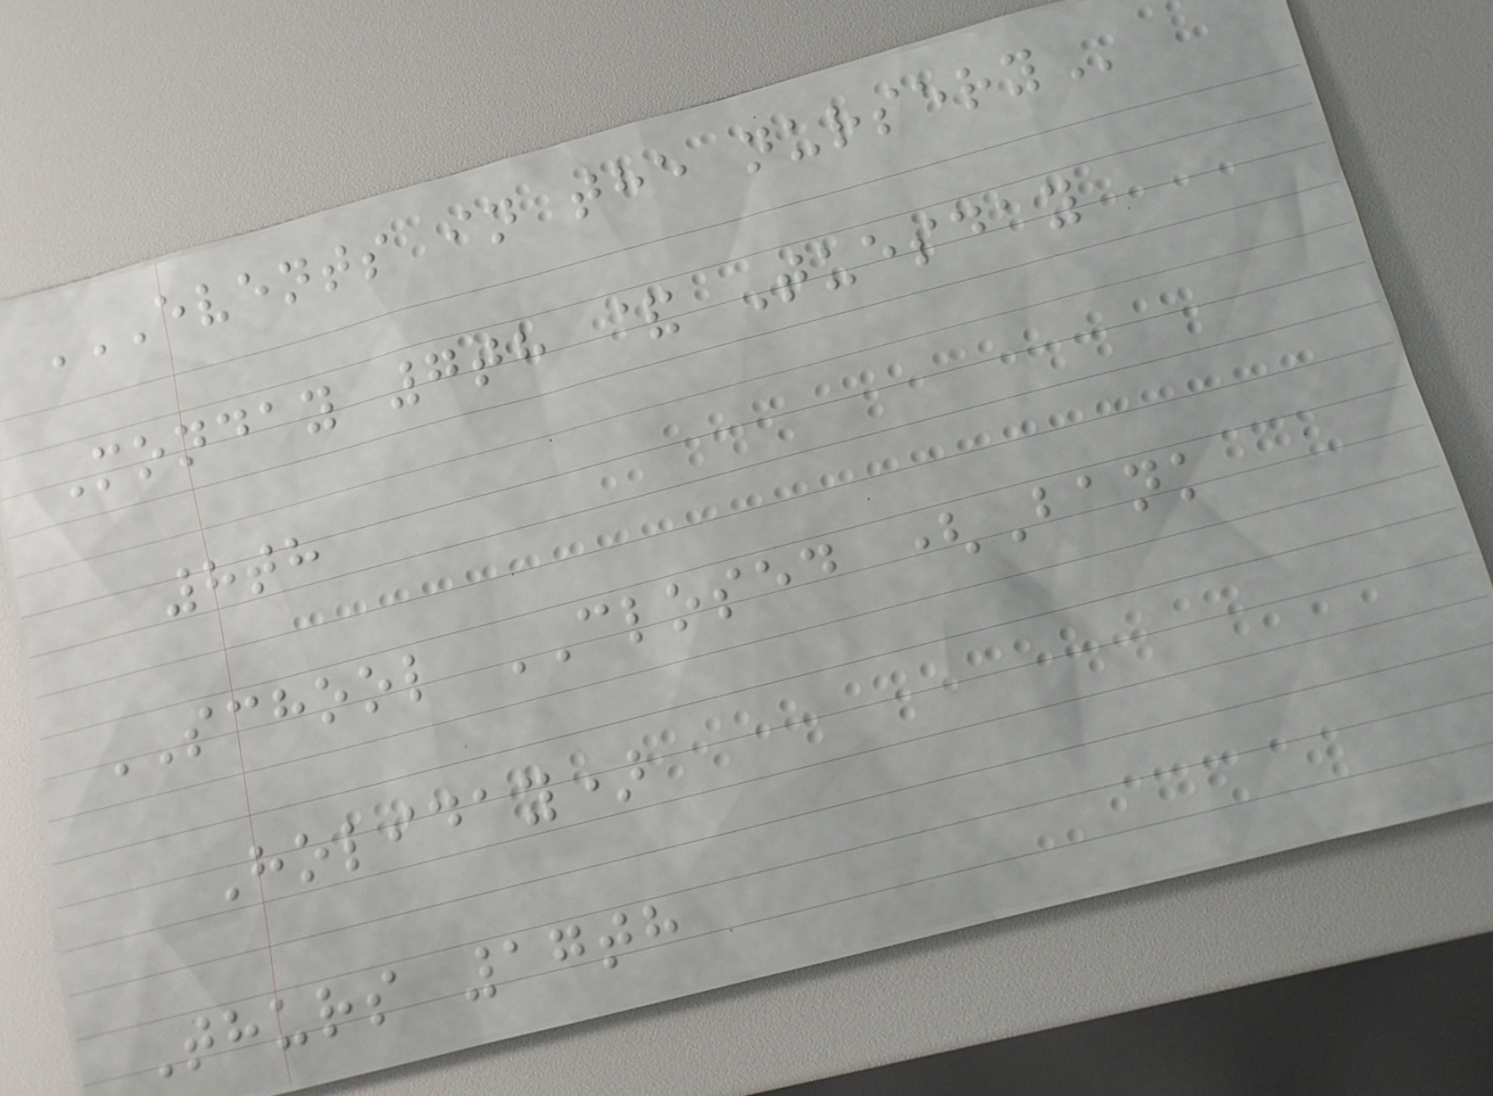EVENTS IN THE NURSERY
Monday 7th & Tuesday
8th
SCHOOL CLOSED (Bank
Holiday)
Thurs 17th
